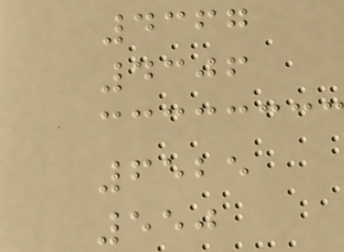4367
4306
6525
550
